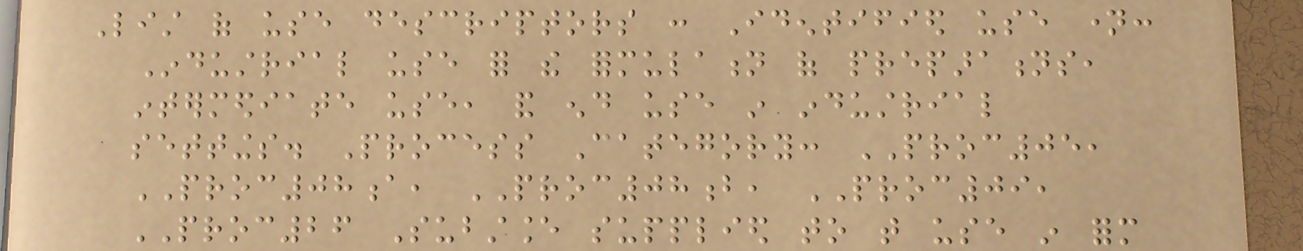List of use descriptors : Identified use name:
Industrial use for the formulation of preparations,
intermediate use, and end use in industrial
settings. Process Category: PROC05,
PROC08a, PROC08b, PROC09,
PROC26 Substance supplied to that use in form
